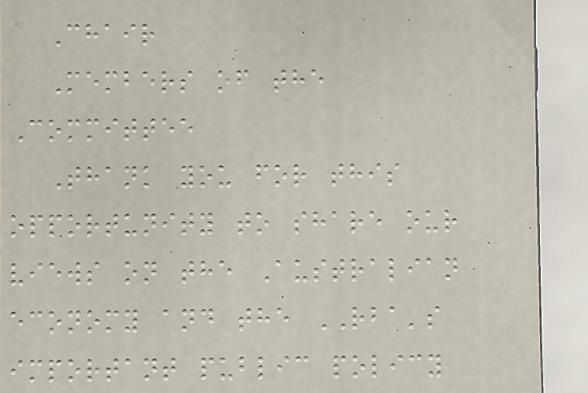Chair
Members of the
Committee
Thank you for this
opportunity to share our
views on the Australian
economy and the RBA's
important public policy
